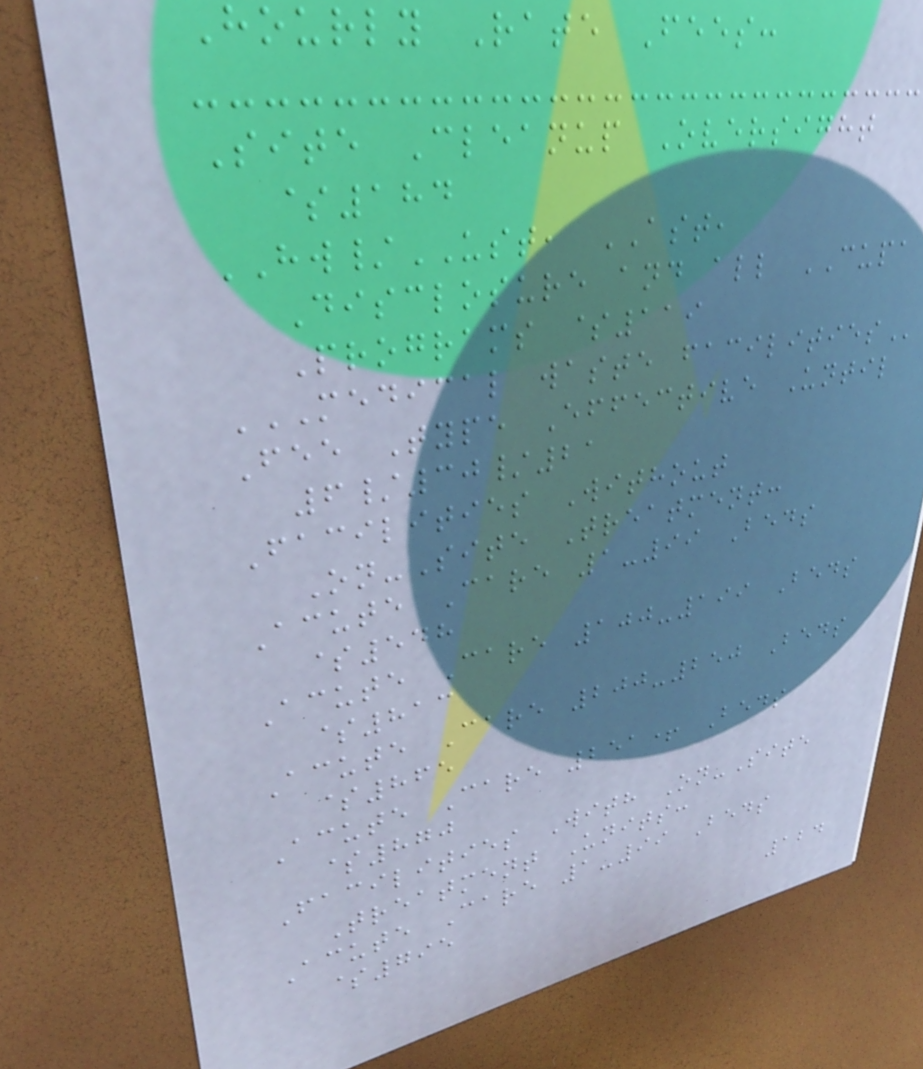Hourly Rate Fees:
Site Cleanup Oversight
$184
HW/UST, AST,
Disclosure and all CUPA
Programs $119
MEDICAL WASTE FACILITIES
Fee Type Effective Until
6/30/21
Facilities Without
On-Site Treatment:
Acute Care 1-99 Beds
$548
Acute Care 100-199 Beds
$813
Acute Care 200-250 Beds
$865
Acute Care 251+ Beds
$870
Facilities With On-Site
Treatment Units:
Acute Care 1-99 Beds
$795
124
